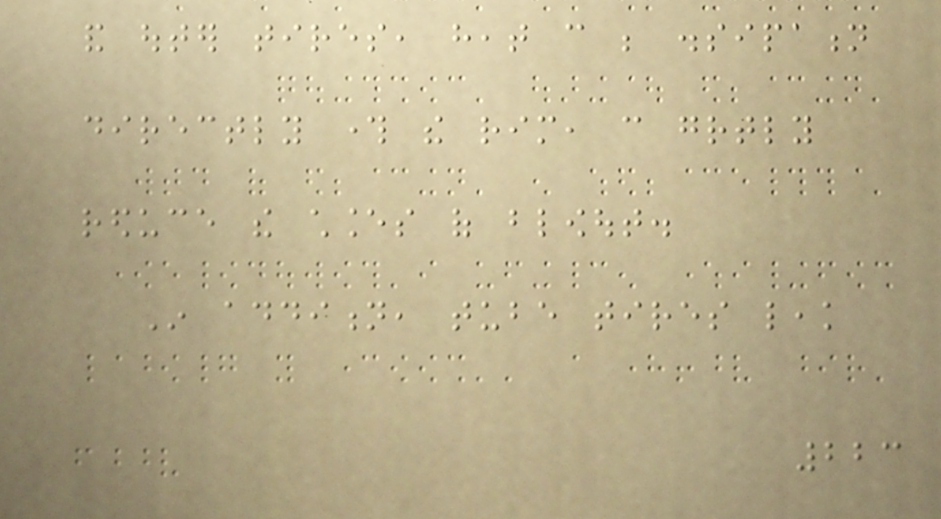and outer tires, heat can be dissipation
directly through the rim, can greatly
reduce the chances of blowout.
In addition, tube tires leak
223
